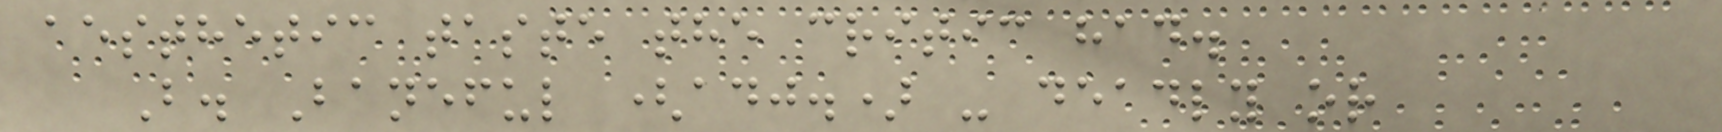aesthetic taste the critic had.
B. Baneful (adj.) - deadly or
